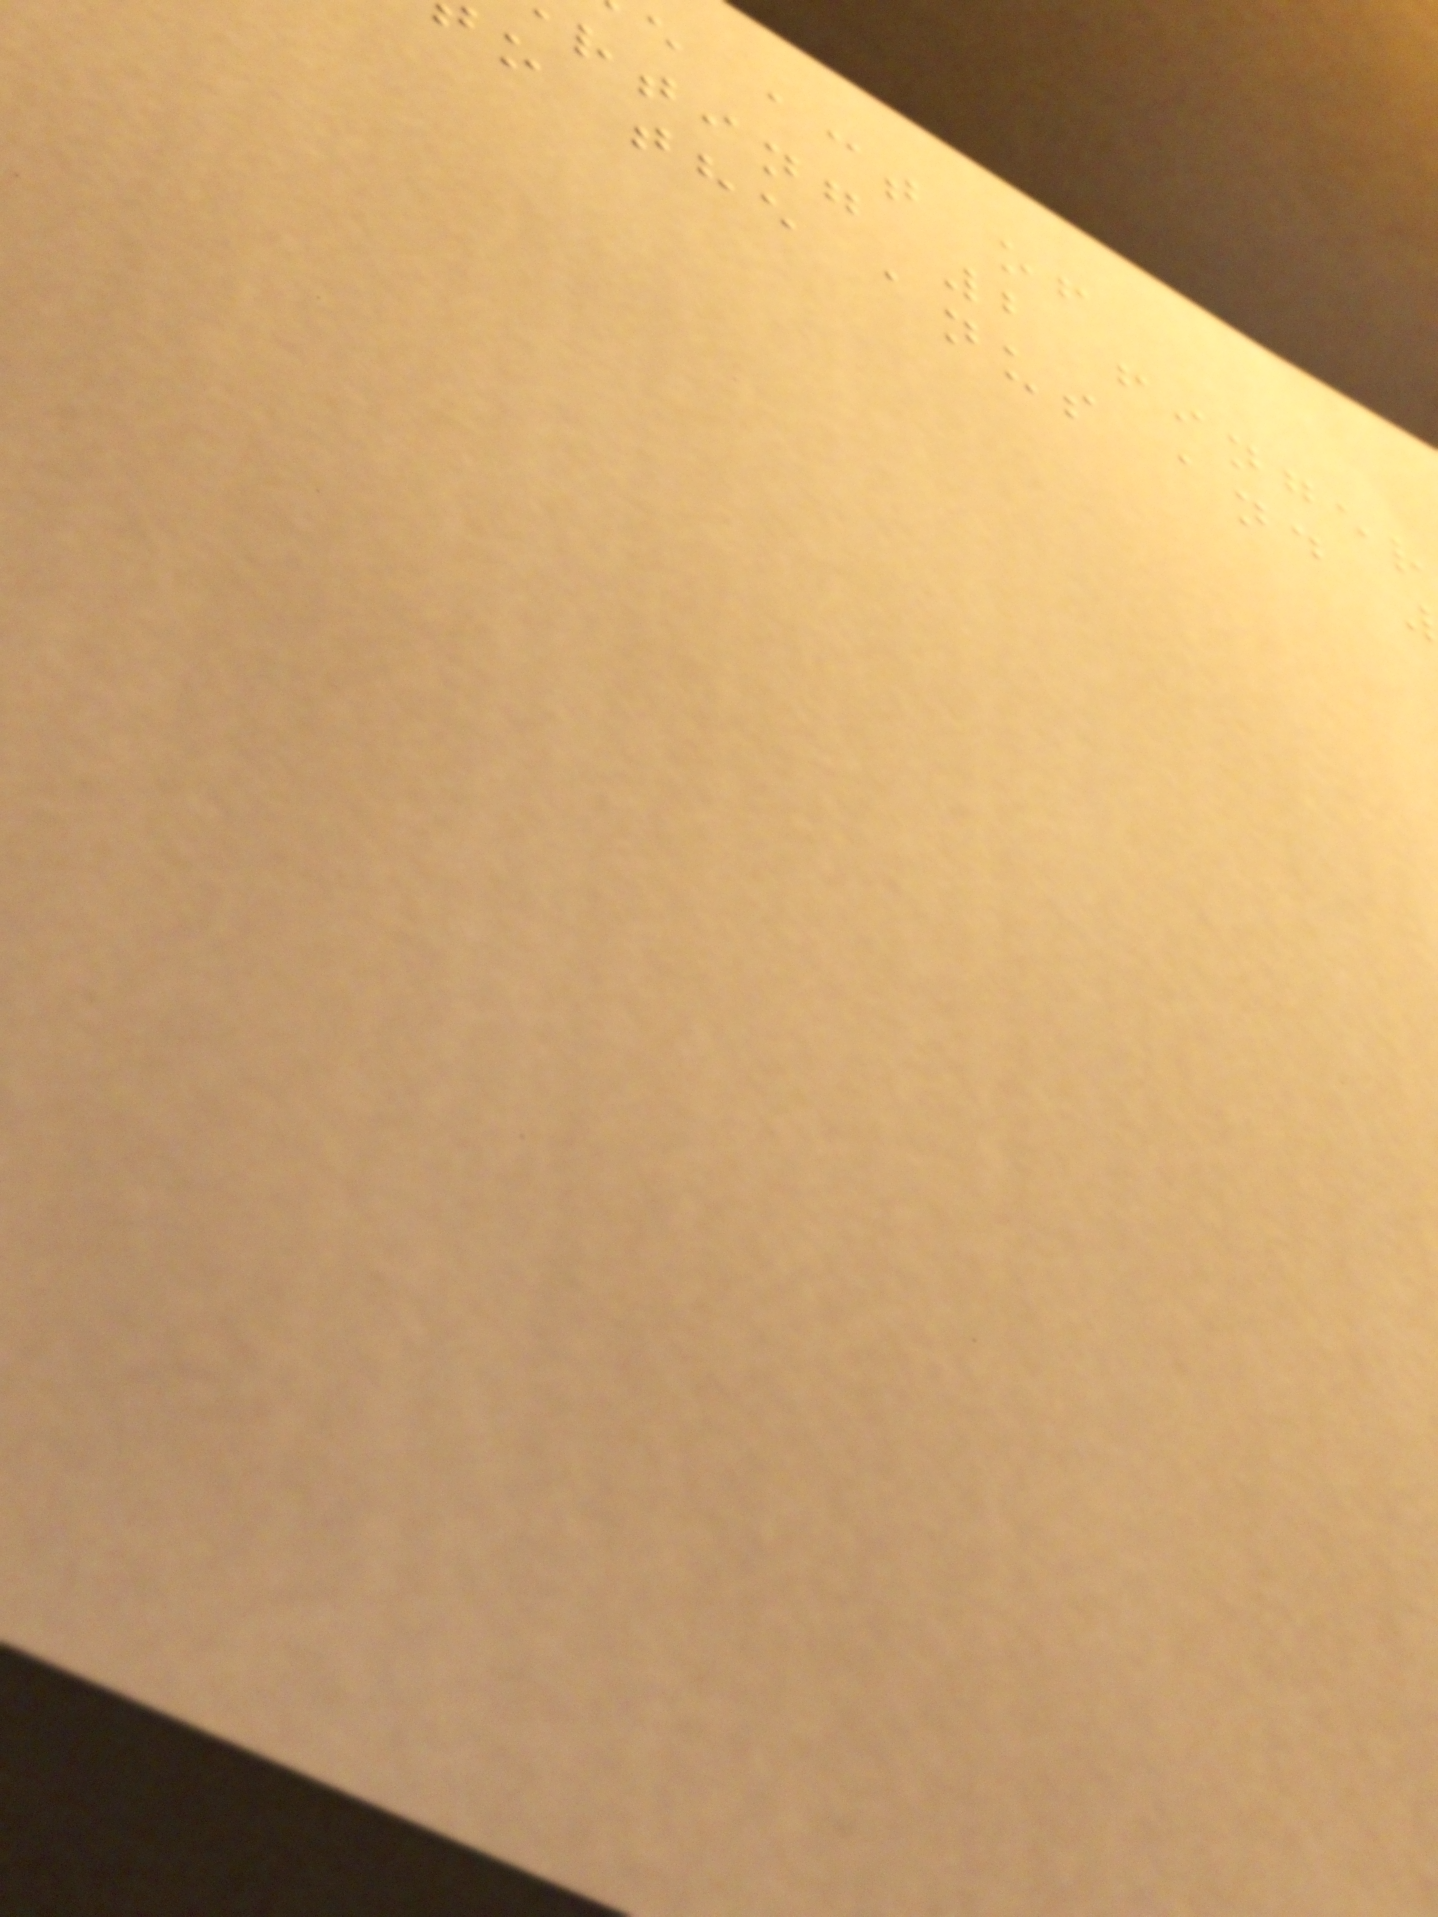e act of
rting 2 finger
o the anus and
